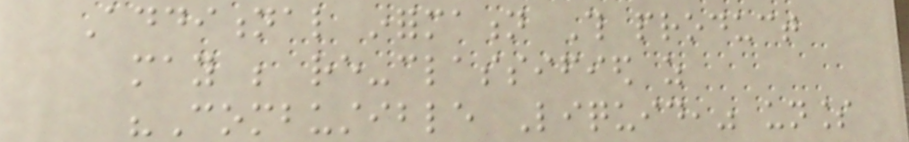Additional information This product
may be re-classified as
"Combustible Liquid," unless
